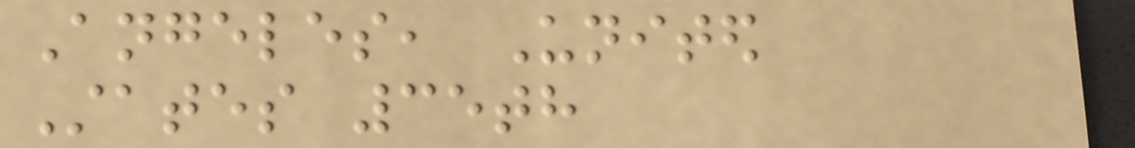Angeles, United
States 35th
